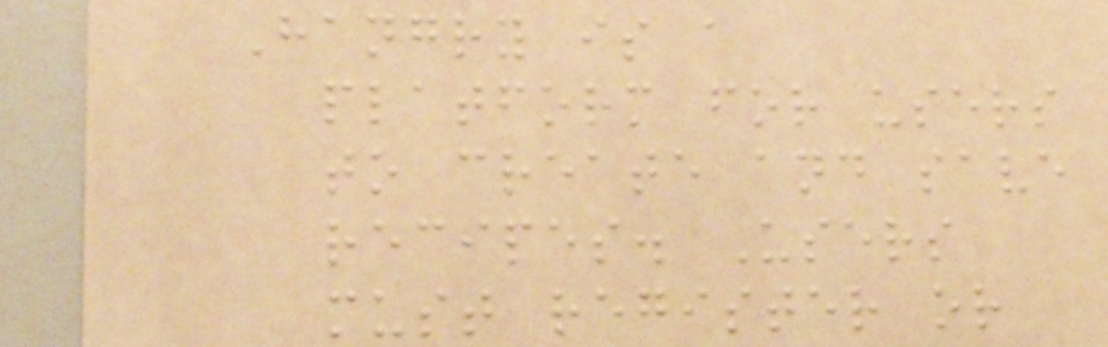Hangry is a
platform for users
to create and save
recipes. Users
must register or
